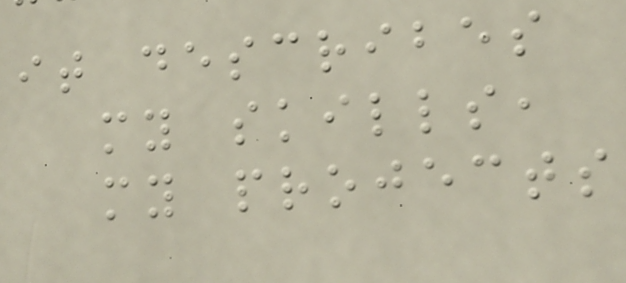it describes
my skills,
my projects
